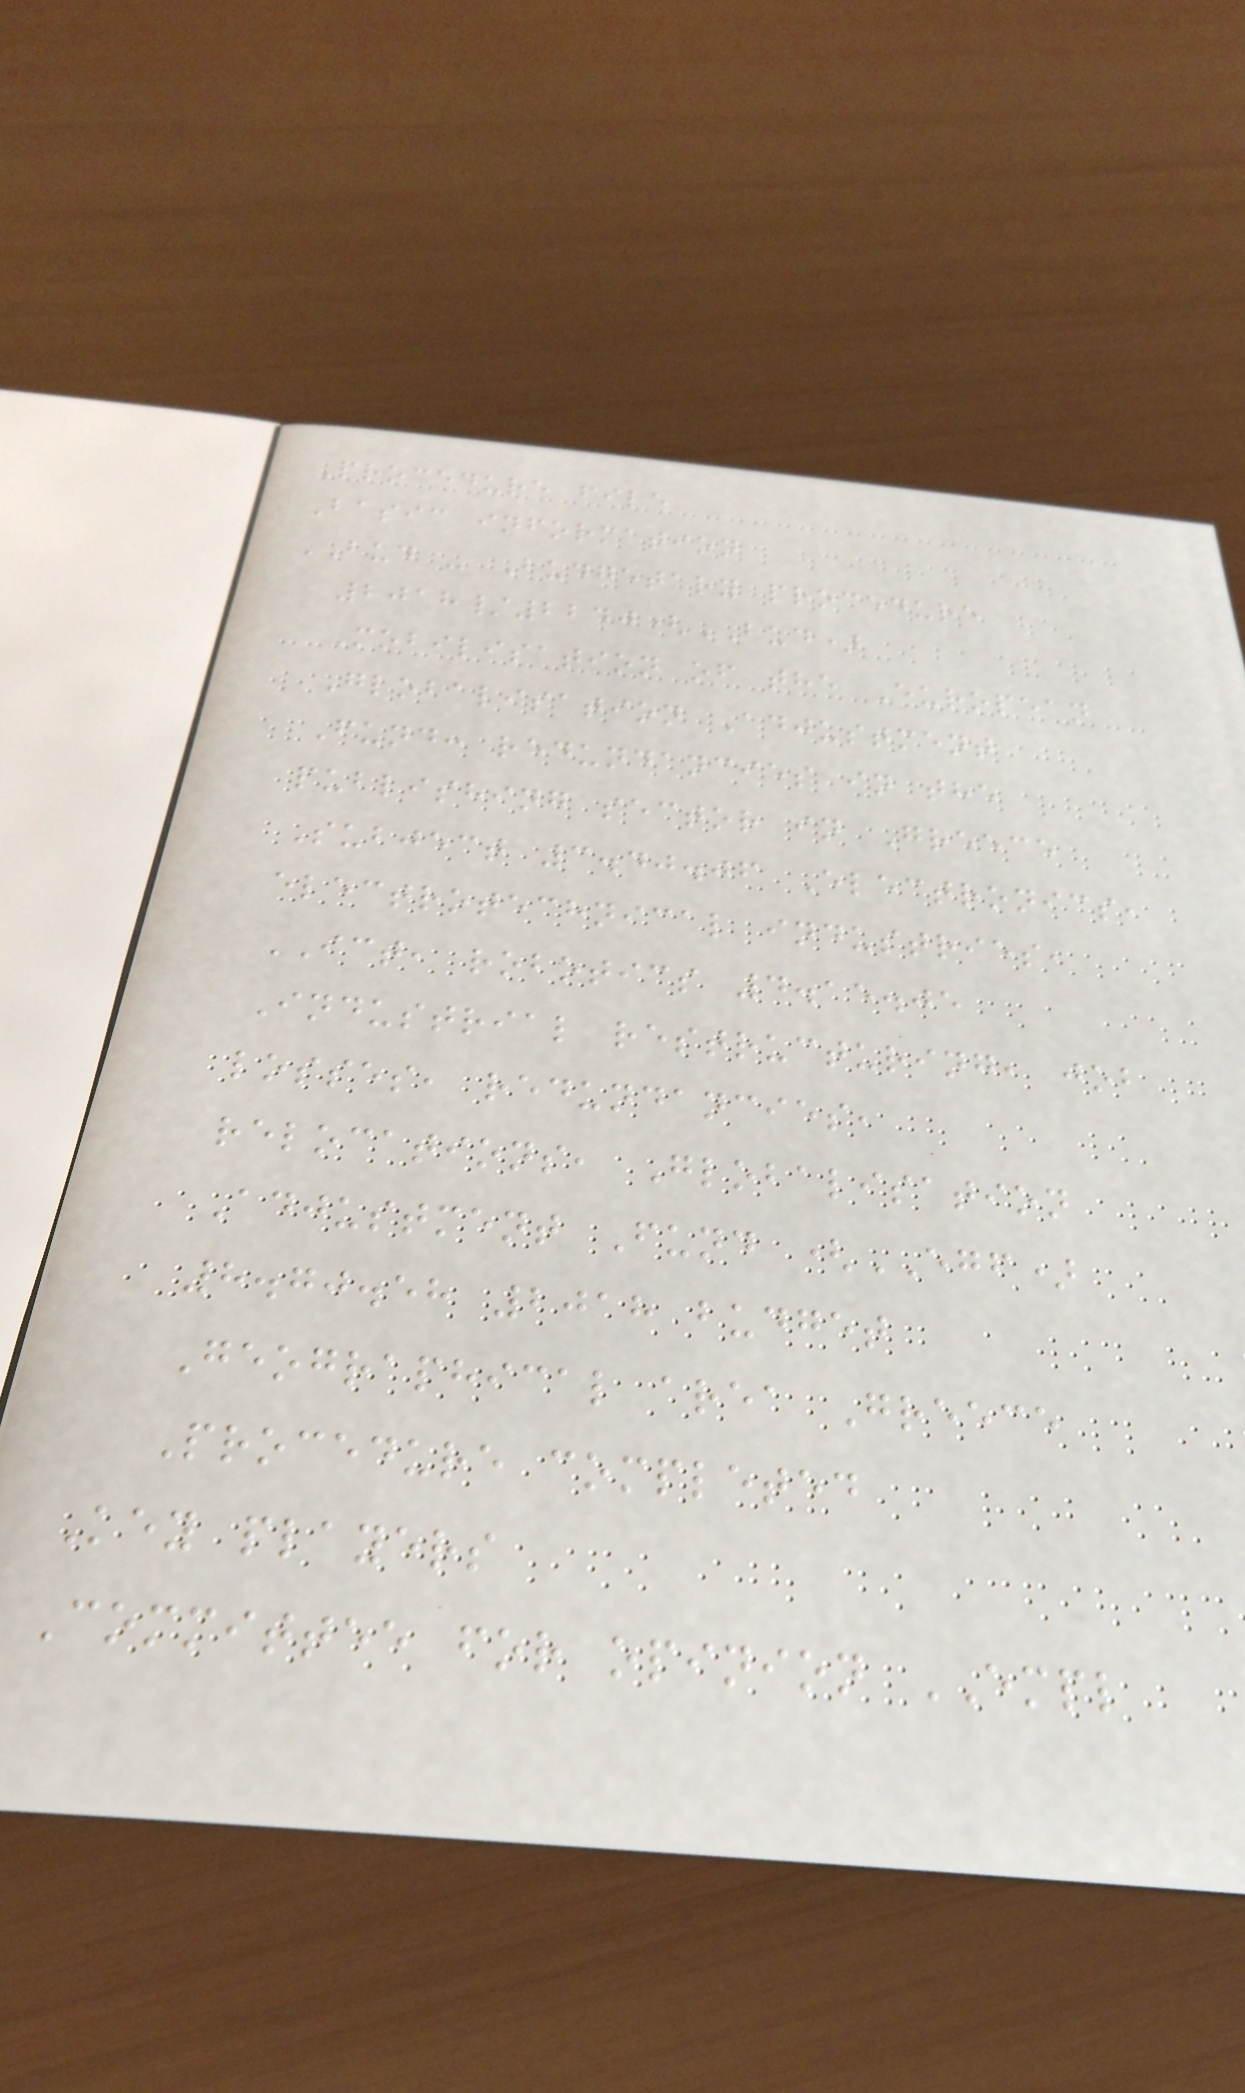Procedure file
Basic information
BUD - Budgetary procedure
2018/2240(BUD)
Mobilisation of the European
Globalisation Adjustment
Fund: redundancies in the
publishing sector in Greece
Subject 3.40.06 Electronics,
electrotechnical industries,
ICT, robotics 4.15.05
Industrial restructuring, job
losses, redundancies,
relocations, Globalisation
Adjustment Fund (EGF)
8.70.58 2018 budget
Geographical area Greece
Procedure completed
Key players
Committee for opinion EMPL
